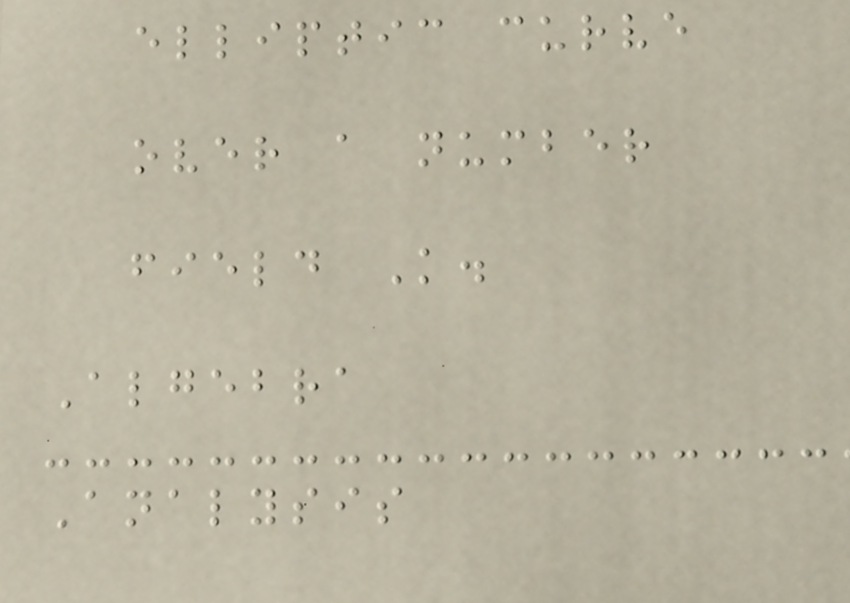elliptic curve
over a number
field K.
Algebra
Analysis
